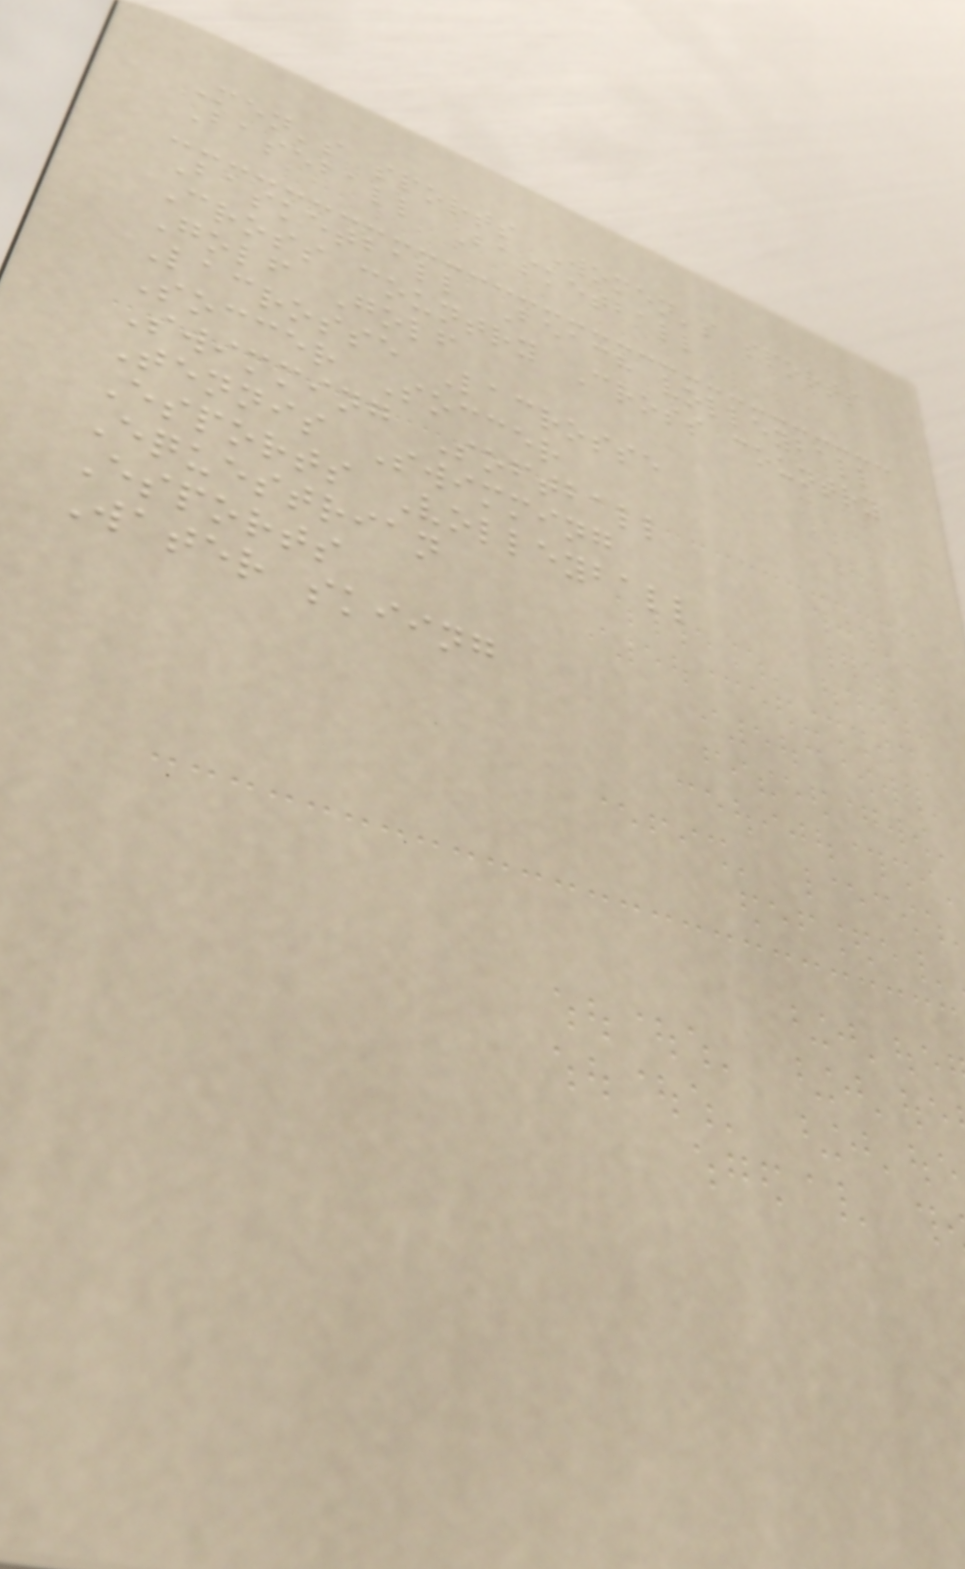Men's sports Women's sports
Baseball Basketball
Basketball Beach volleyball
Cross country Cross country
Golf Golf
Lacrosse Lacrosse
Soccer Soccer
Swimming Softball
Tennis Swimming
Esports Volleyball
Equestrian
Esports
Water skiing
